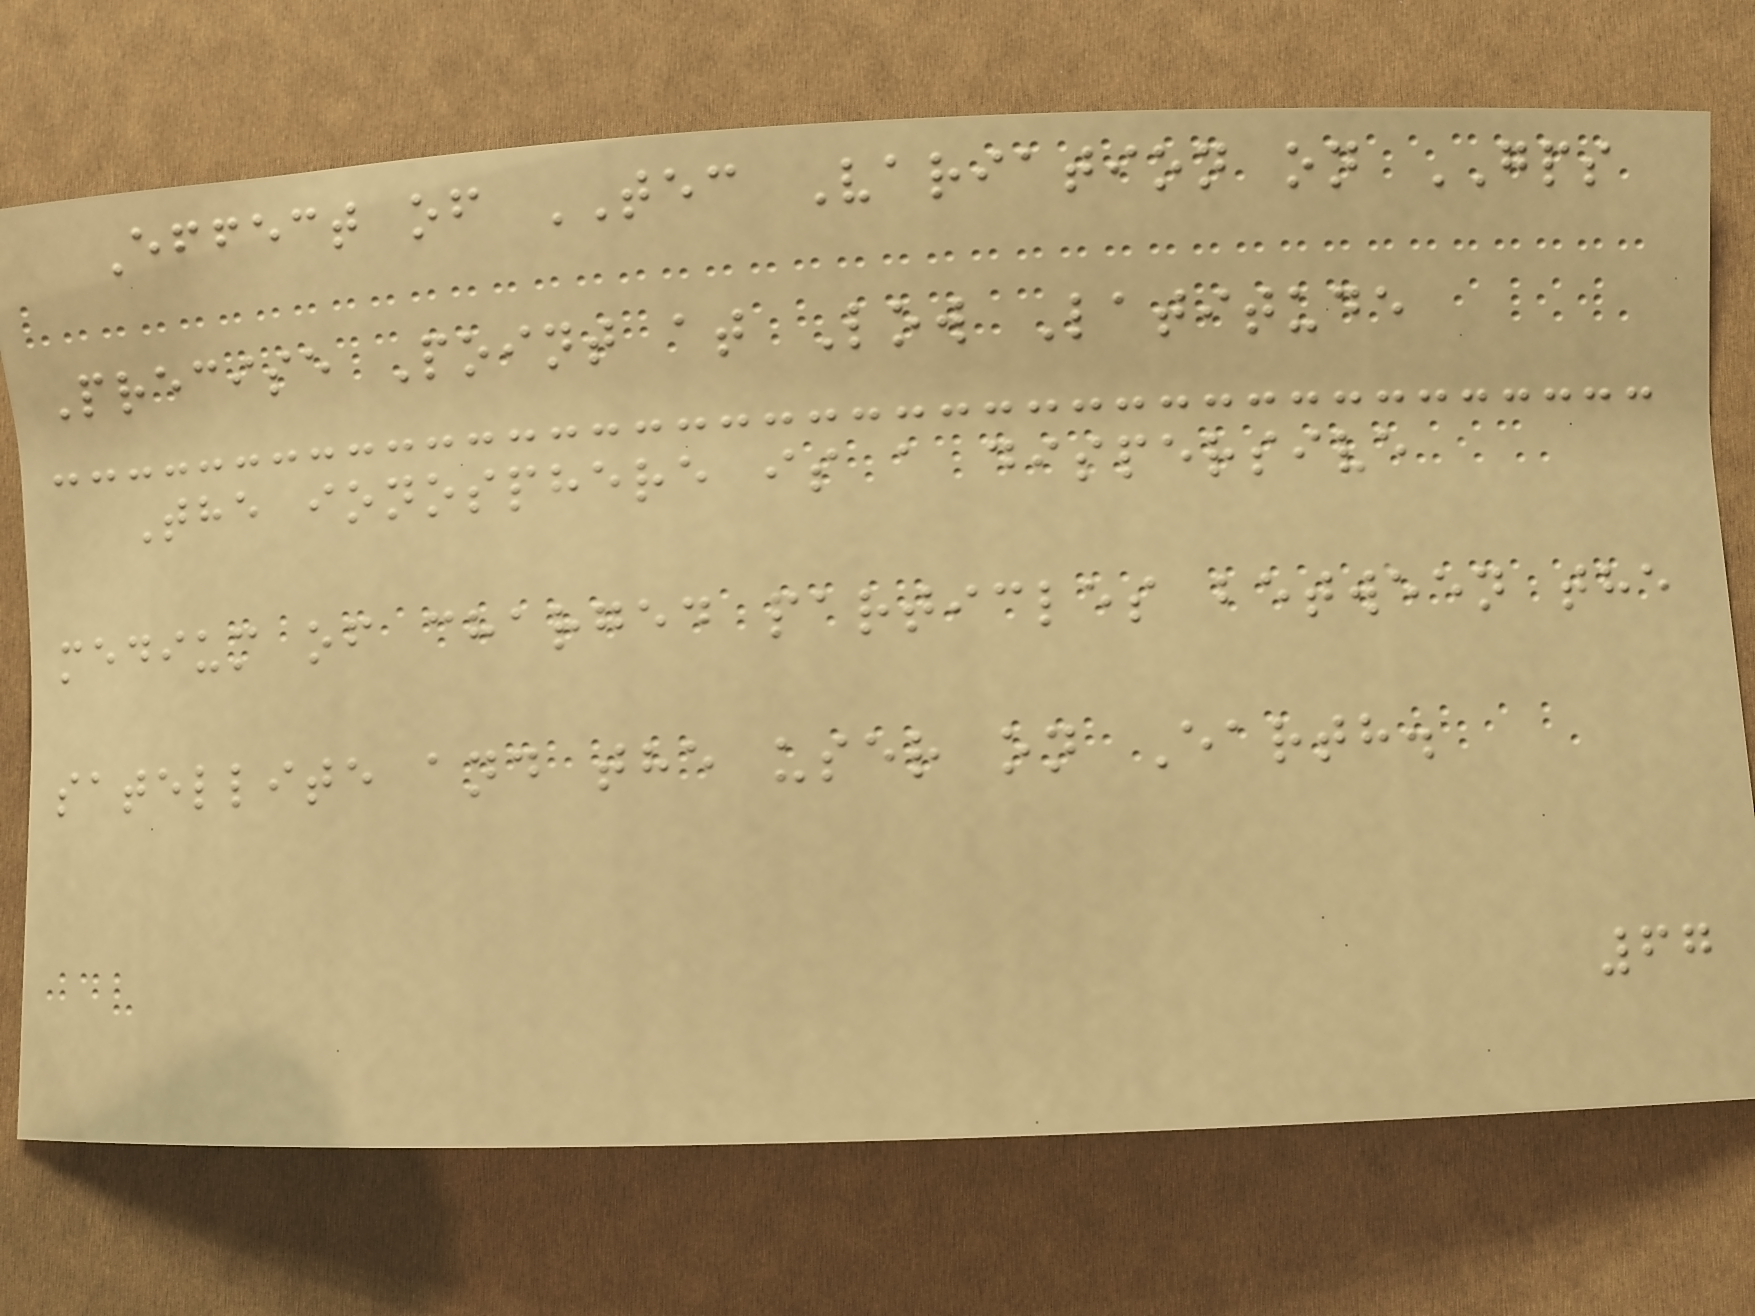Effect of TEC Variation on GPS
Precise Point at Low Latitude
The ionosphere is a dispersive
medium of charged particles between the
satellite and the user on Earth.
67
